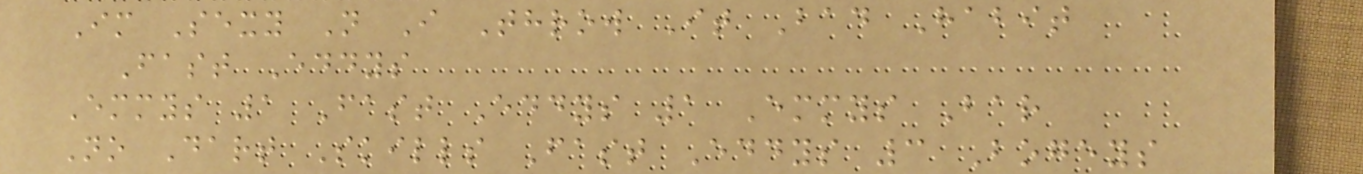Im Sexy N I Throw It Bad Habit
Fast Eddys
Emmys 1 Fast Eddys 1 Emmys Bar
No Dart Skills Fast Eddys 3 Bogeys
